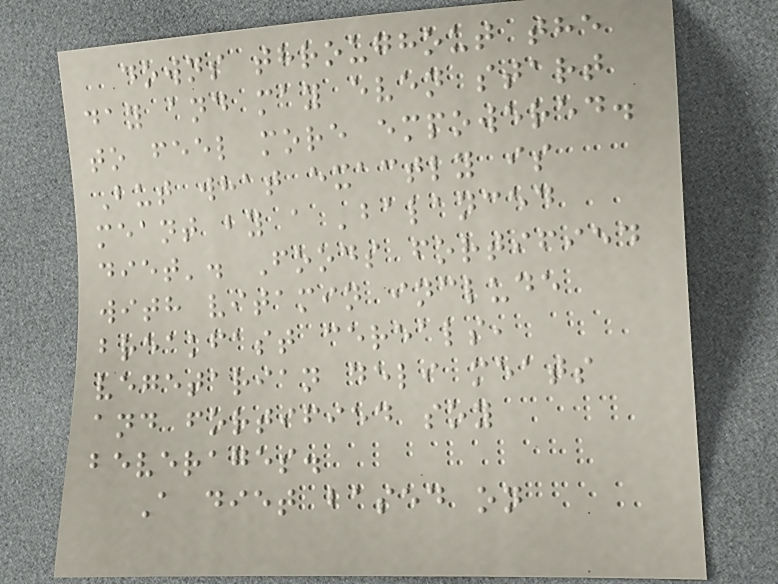downs throughout the
day and may even start
to feel more empowered.
But what exactly is
meant by a 'balanced
diet'. Foods fortified
with vitamin include
breakfast cereals,
vegetarian deli meats
and fortified soy
beverages.
A diet based on
